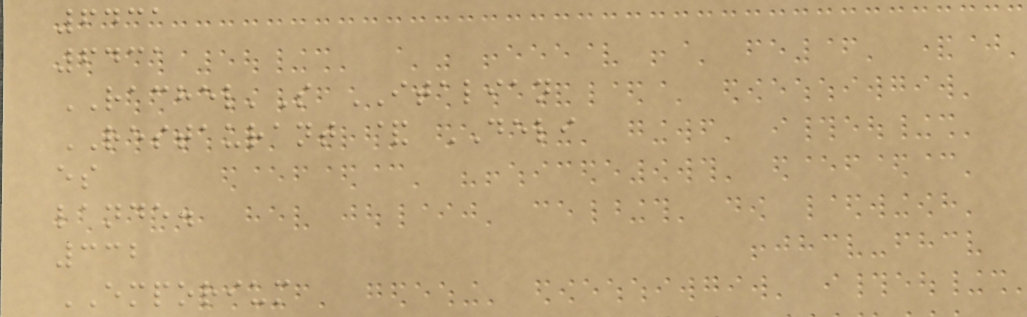6431
6431
RACHEL'S ITALIAN
RESTAURANT & DELI
es
lande.
332
EMPORIUM
